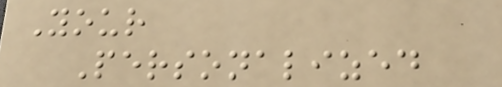Your
Personalized
